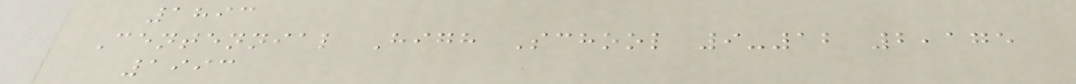1893
Centennial High School 9-12 2,175
1993
